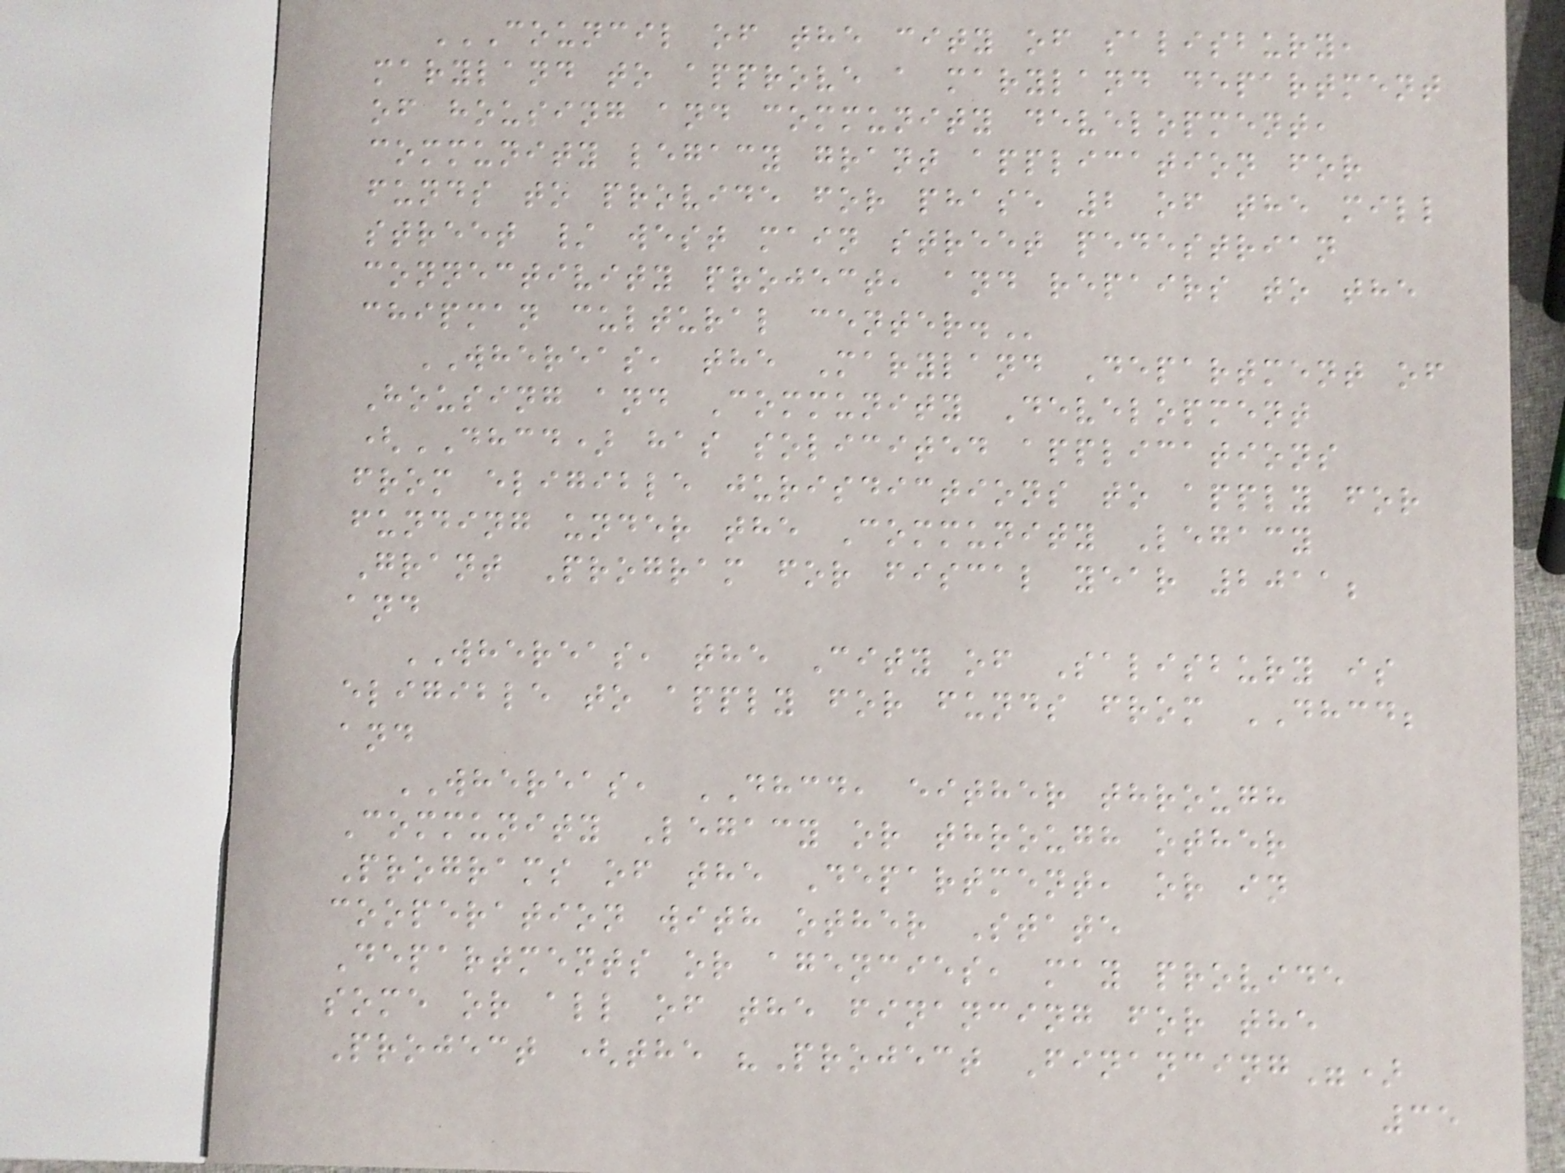COUNCIL OF THE CITY OF SALISBURY,
MARYLAND TO APPROVE A MARYLAND DEPARTMENT
OF HOUSING AND COMMUNITY DEVELOPMENT,
COMMUNITY LEGACY GRANT APPLICATION FOR
FUNDS TO PROVIDE FOR PHASE 2 OF THE MILL
STREET / WEST MAIN STREET PEDESTRIAN
CONNECTIVITY PROJECT, AND REPAIRS TO THE
CHIPMAN CULTURAL CENTER.
WHEREAS, the Maryland Department of
Housing and Community Development
(DHCD) has solicited applications
from eligible jurisdictions to apply for
funding under the Community Legacy
Grant Program for fiscal year 2011;
and
WHEREAS, the City of Salisbury is
eligible to apply for funds from DHCD;
and
WHEREAS, DHCD, either through
Community Legacy or through other
Programs of the Department, or in
cooperation with other State
Departments or agencies, may provide
some or all of the financing for the
Project (the "Project Financing")
35
